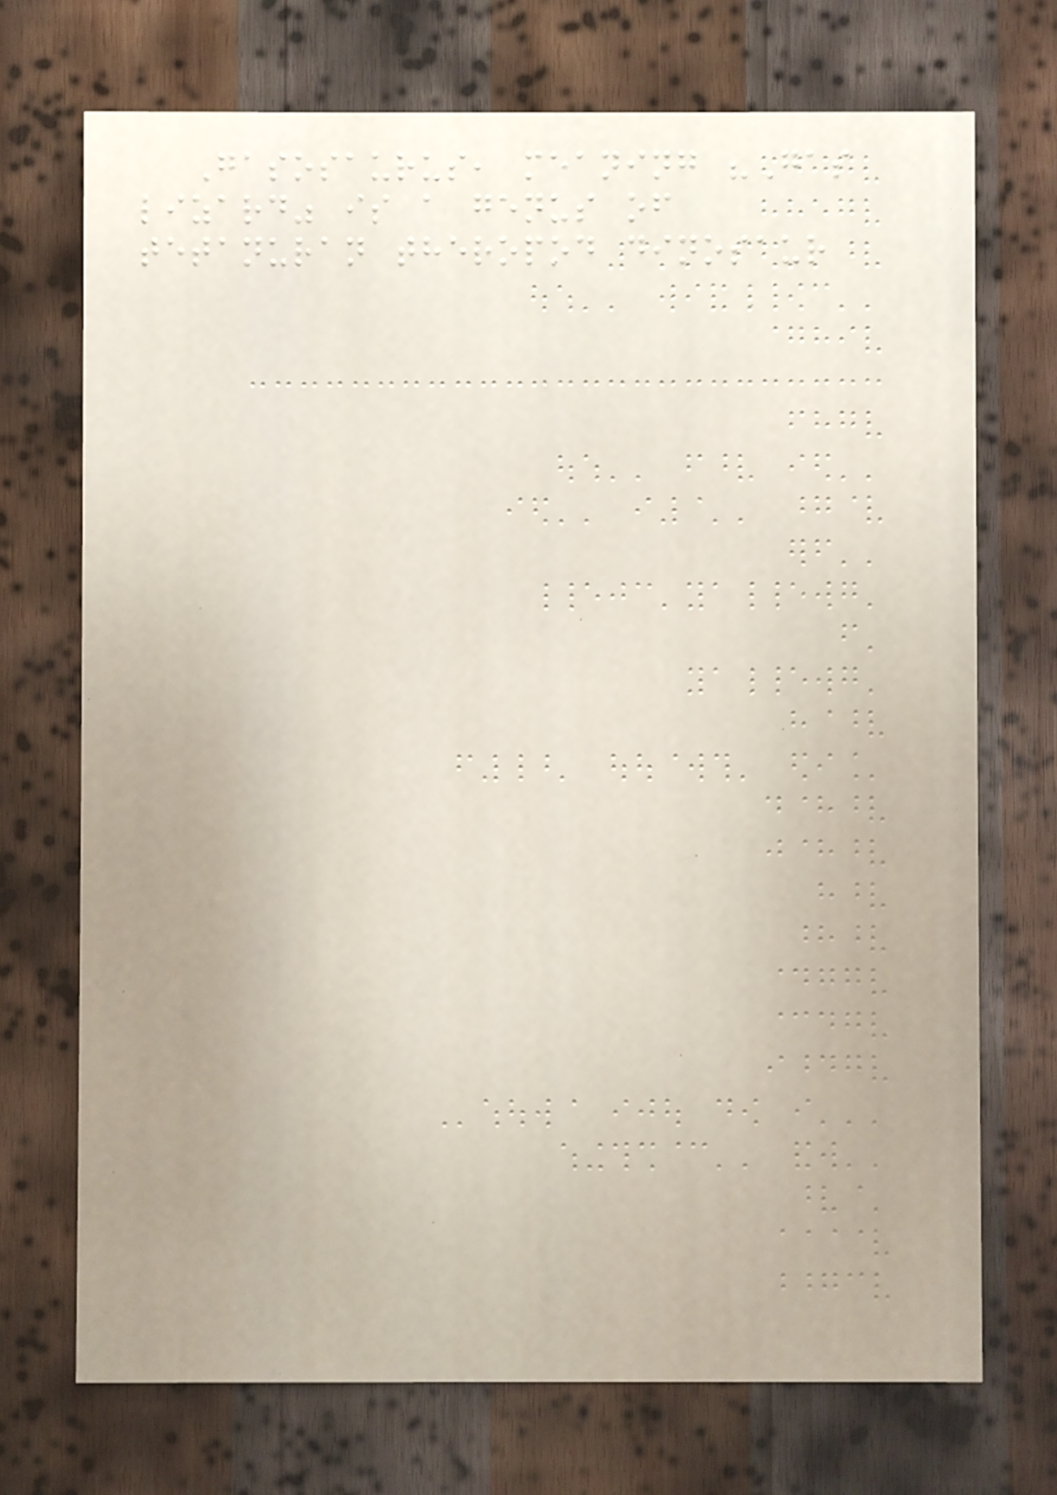Gasosaurus, meaning "Gas
lizard" is a genus of
tetanuran theropod dinosaur
